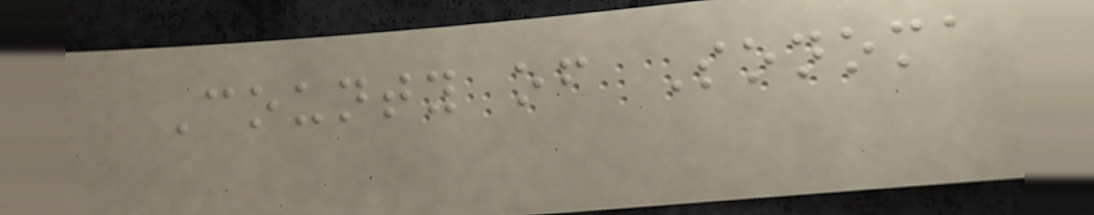County of Sonoma
